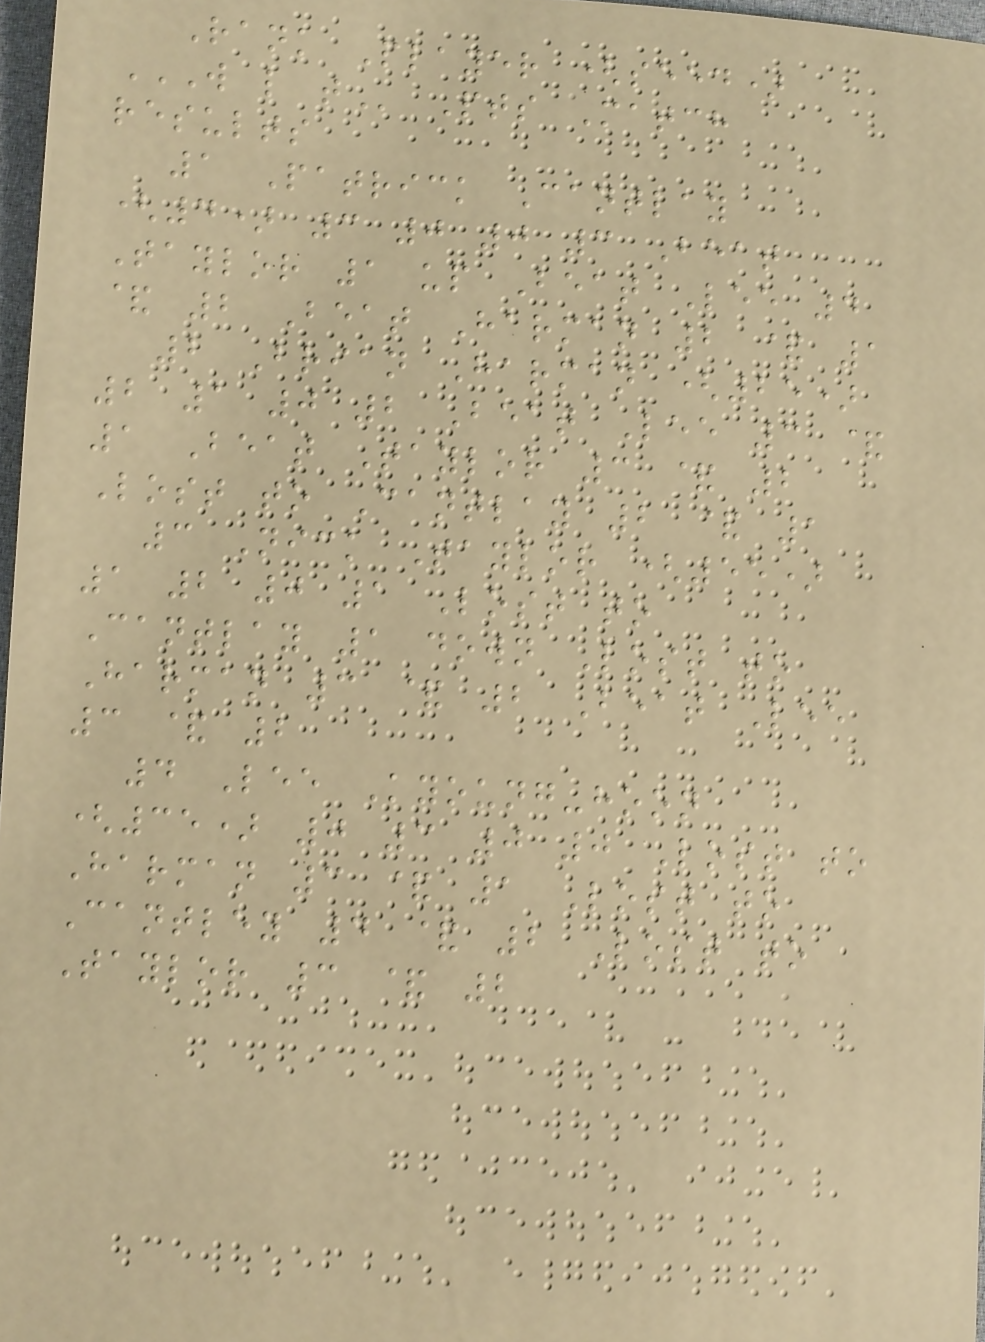Rank Player (seed)
W L T Pts Match
results
1 Patrick Cantlay
(4) 3 0 0 3 Beat
Taylor 1 up Beat Lee 4
& 2 Beat Harman 2 & 1
2 Brian Harman (25)
2 1 0 2 Beat Lee 3 &
1 Beat Taylor 3 & 2
Lost to Cantlay 2 & 1
3 Nick Taylor (55)
1 2 0 1 Lost to
Cantlay 1 down Lost to
Harman 3 & 2 Beat Lee
3 & 2
4 Lee Kyoung-hoon
(35) 0 3 0 0 Lost to
Harman 3 & 1 Lost to
Cantley 4 & 2 Lost to
Taylor 3 & 2
